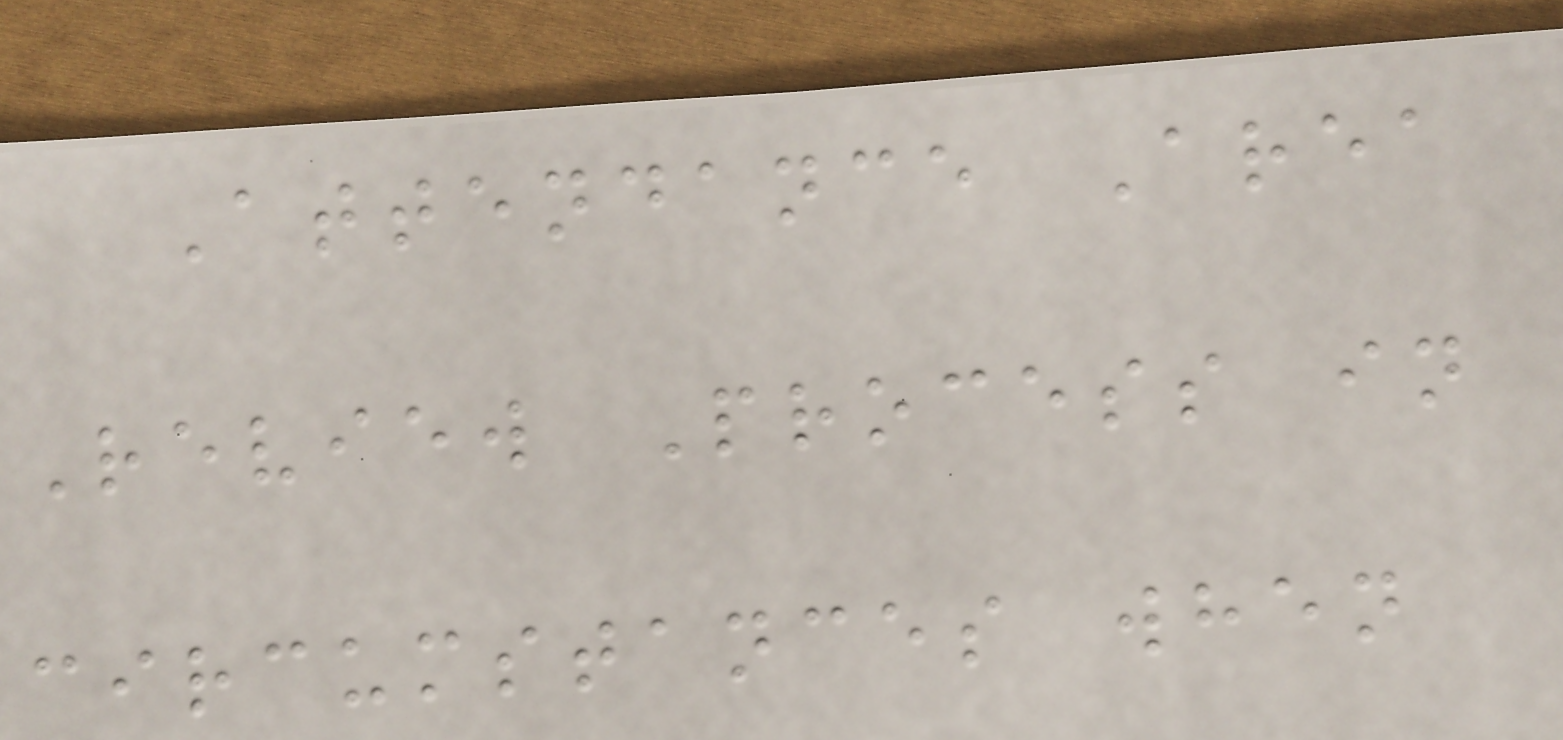Attendance Area
Review Process in
circumstances when
